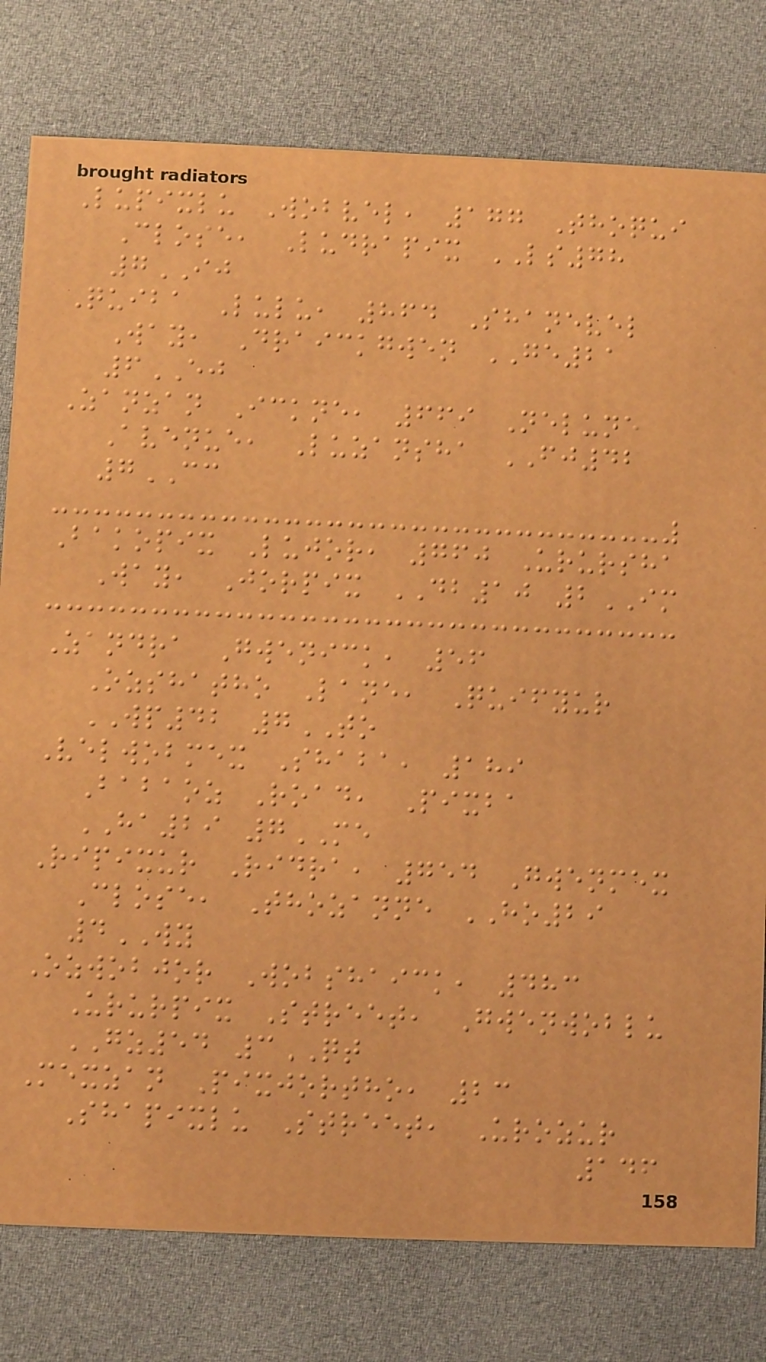Lupixlu Wobvel, 177 Thoqui
Close, Ludrapix LS78
7IJ
Quiba Lulu, 864 Shanevel
Way, Draickgwen GE21
6EJ
Zanzan Ickne, 669 Nelune
Avenue, Luzansha FJ42
7CC
Bakopix Lujor, 760 Urursha
Way, Jorpix DB10 2IM
Zandra Gwenick, 56
Ozshatho Lane, Quifyur
WP42 7TO
Velwobmex Shaba, 189
Babaoz Road, Pixba
HA29 7ME
Ripixur Ridra, 754 Gwenmex
Close, Thozanne HO29
4WY
Ozwobjor Wobshaick, 483
Ururpix Street, Gwenwoblu
GZ54 3QT
Mexzan Pixjortho, 23
Shapixlu Street, Urozur
146
